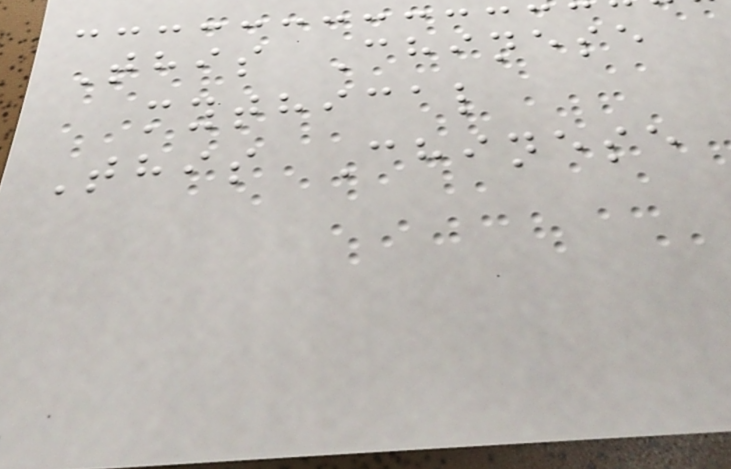This Chinese
mythical
This Chinese
